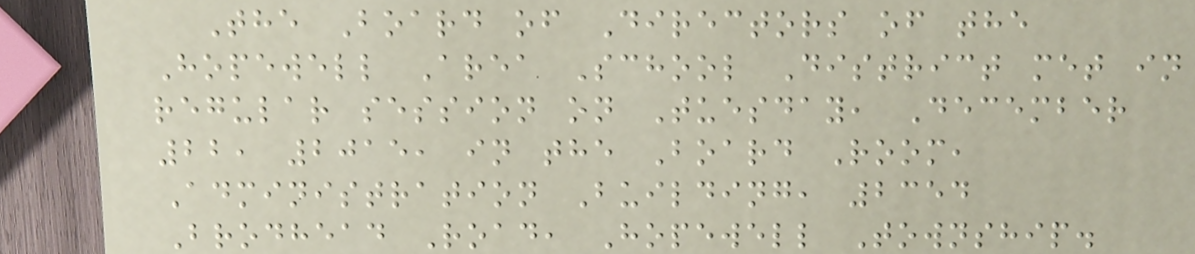The Board of Directors of the
Hopewell Area School District met in
regular session on Tuesday, December
22, 2015, in the Board Room,
Administration Building, 2354
Brodhead Road, Hopewell Township.
